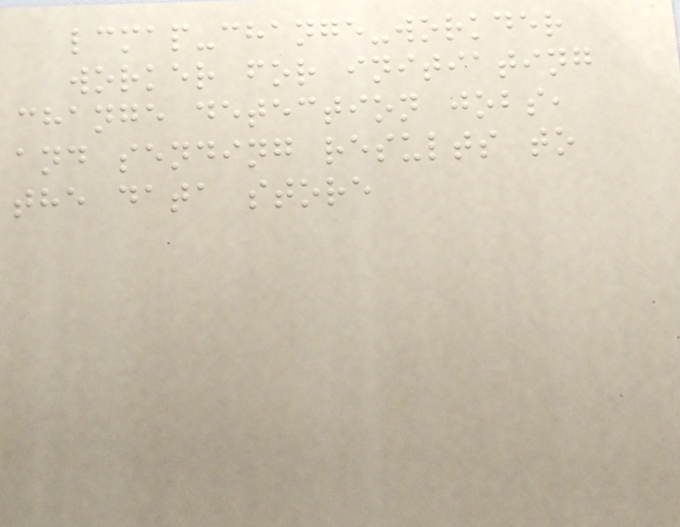lcmap-change-workder
worker for initiating
change detection jobs,
and sending results to
the data store
